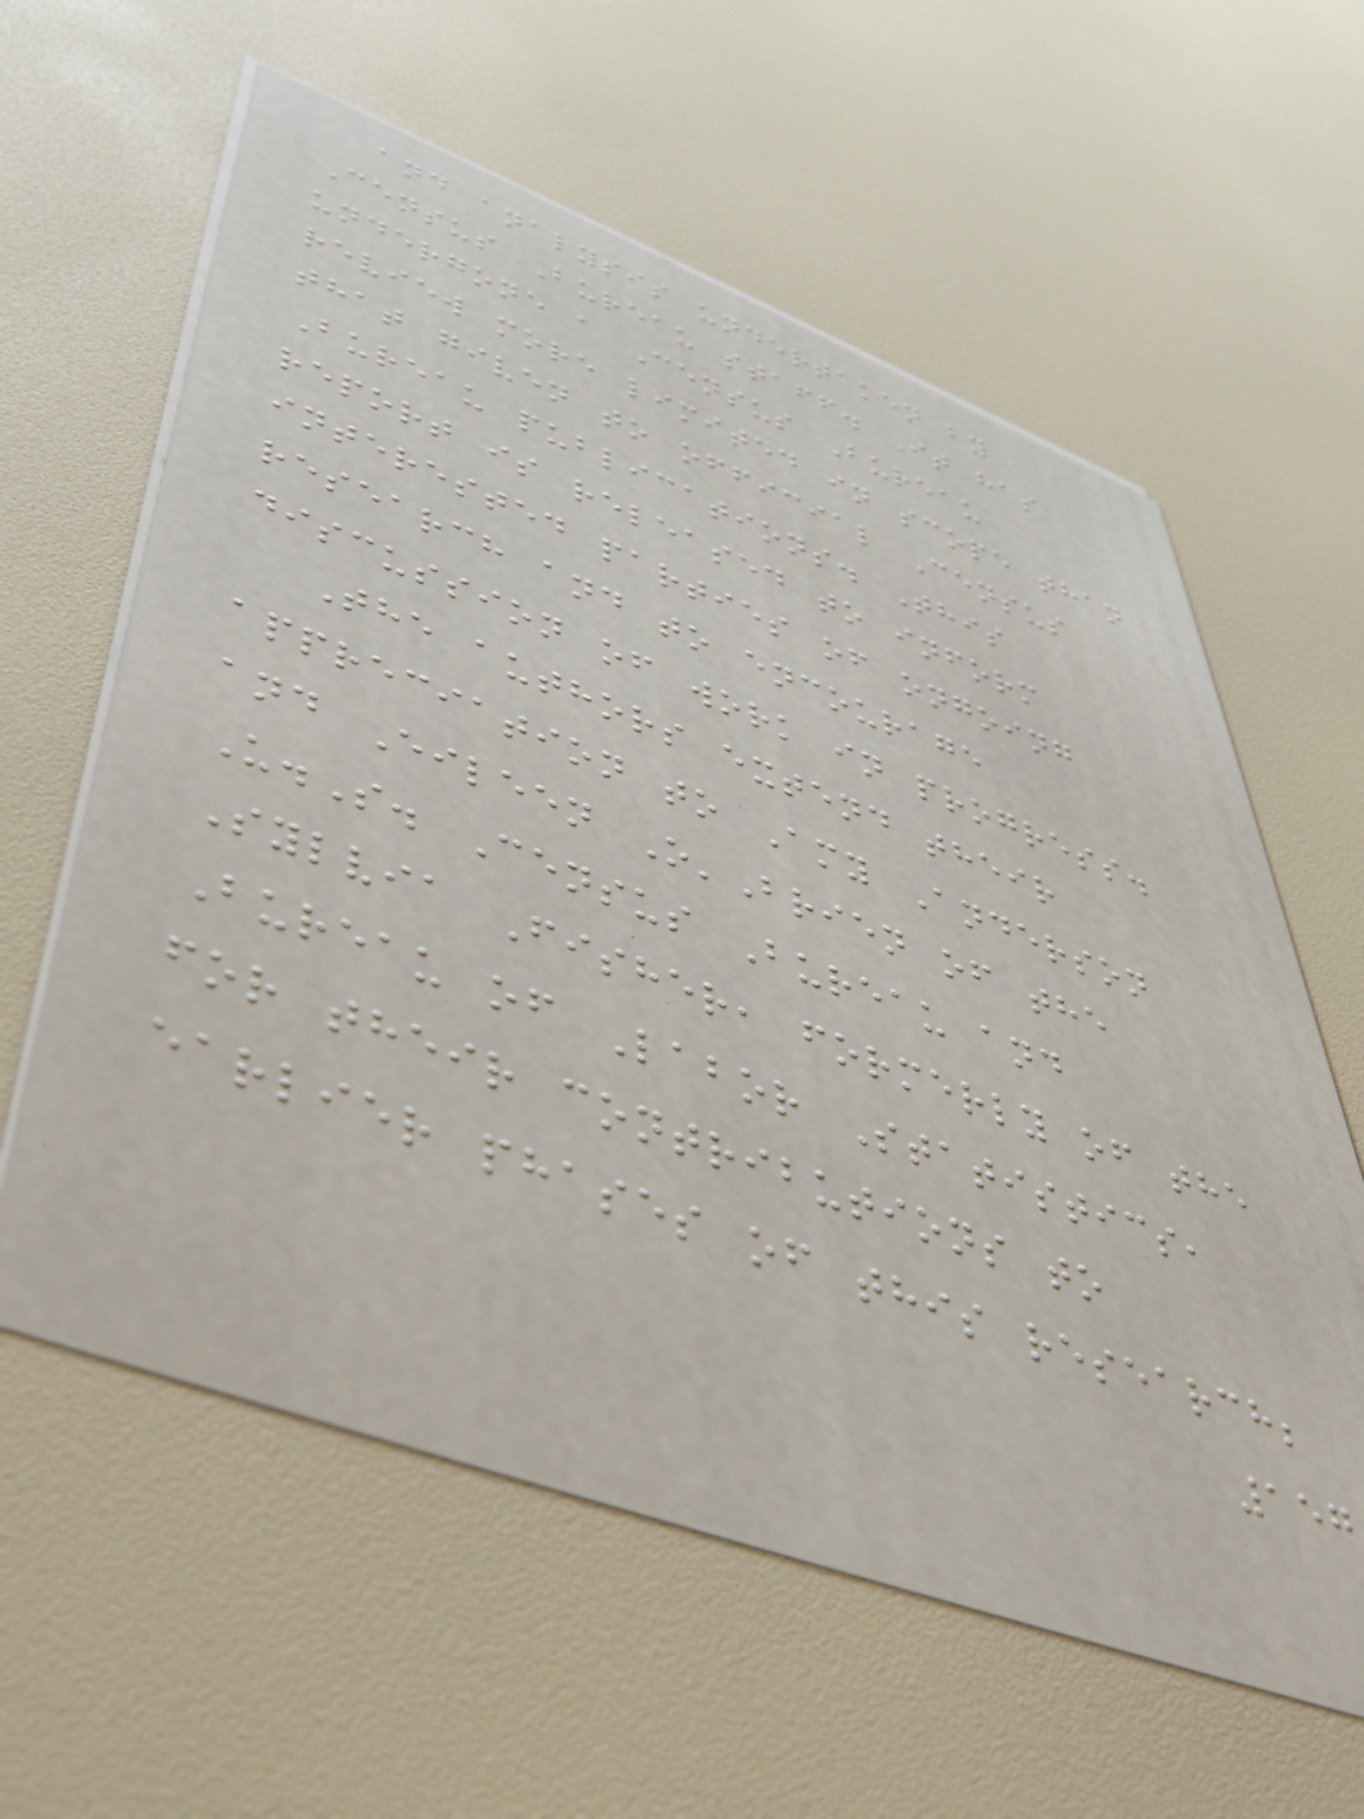and analysis undertaken by
Census Bureau staff. It has
undergone a Census Bureau
review more limited in scope than
that given to official Census
Bureau publications. This
report is released to inform
interested parties of ongoing
research and to encourage
discussion of work in progress.
The authors extend their
appreciation to Amy Anderson
and Eileen O'Brien of the
U.S. Census Bureau and
Sylvia Fisher, formerly of the
Bureau of Labor Statistics,
for their contributions to
earlier phases of this research;
157
